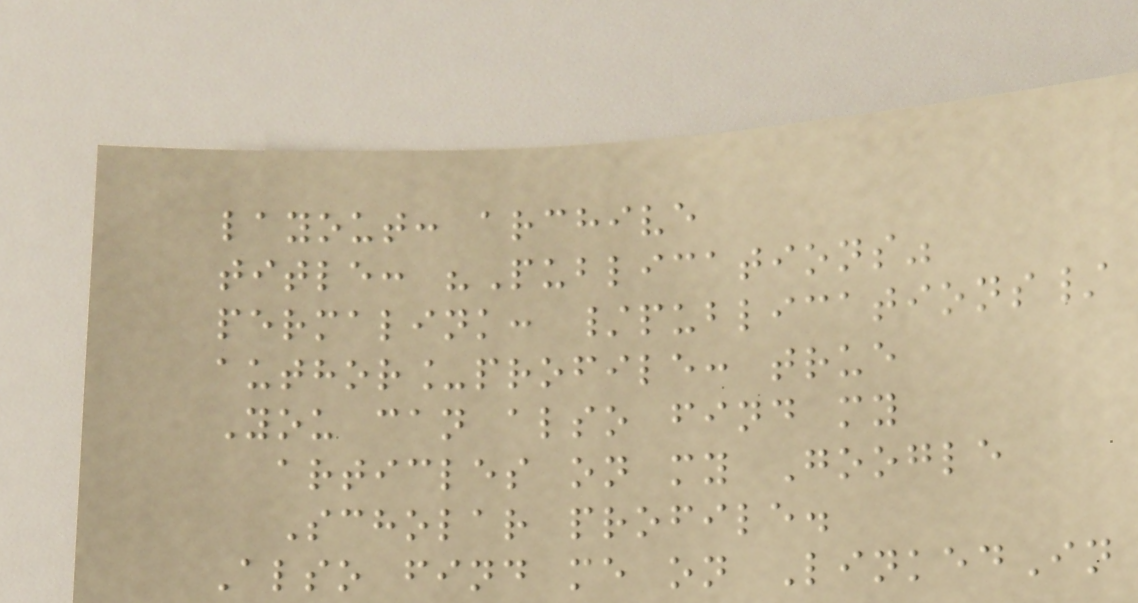layout: archive
title: "Publications"
permalink: /publications/
author_profile: true
You can also find my
articles on my Google
Scholar profile.
Also find me on LinkedIn
